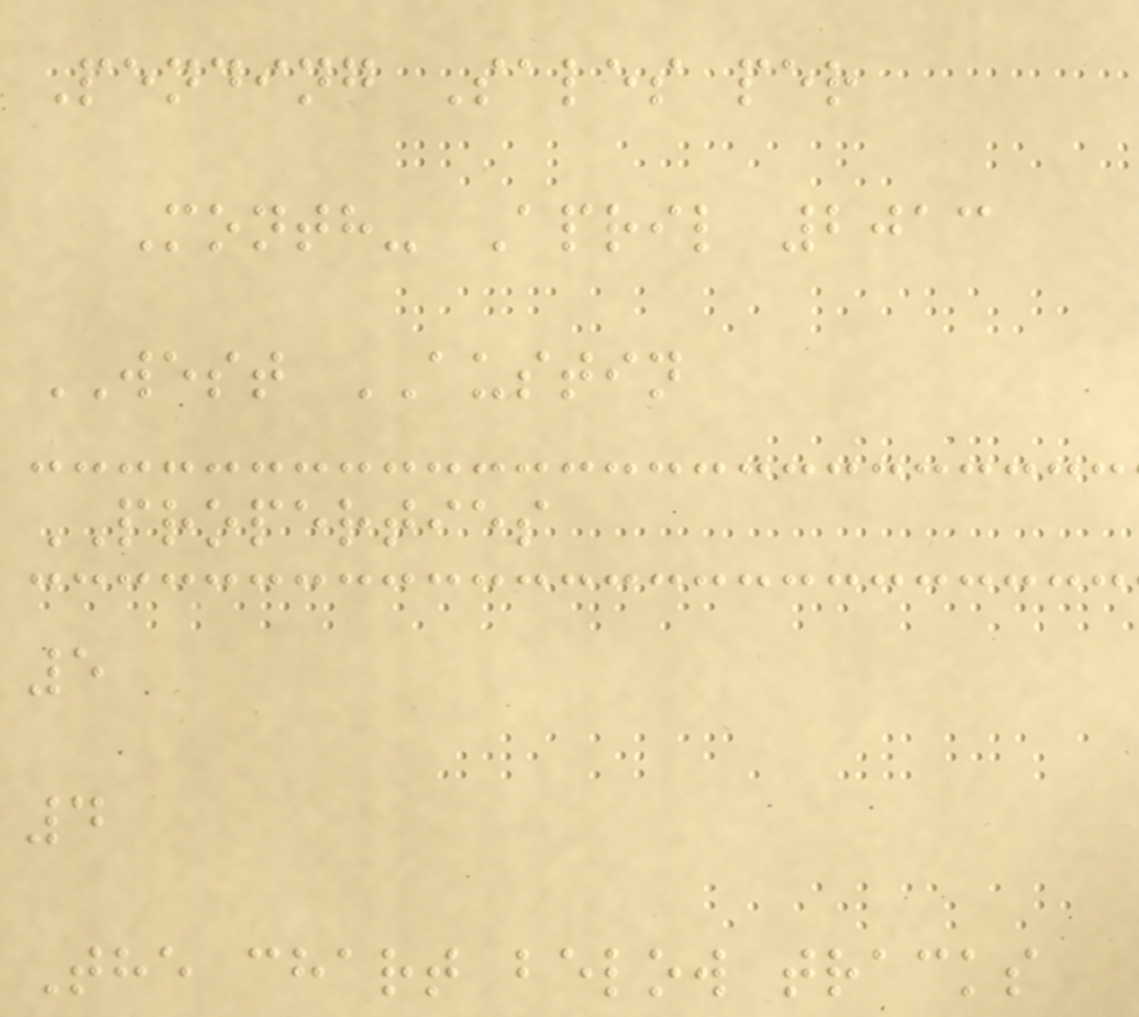Pending Sales per
Month- April 2013
WEST AUSTIN
PROPERTIES
5
4
The chart below tracks
